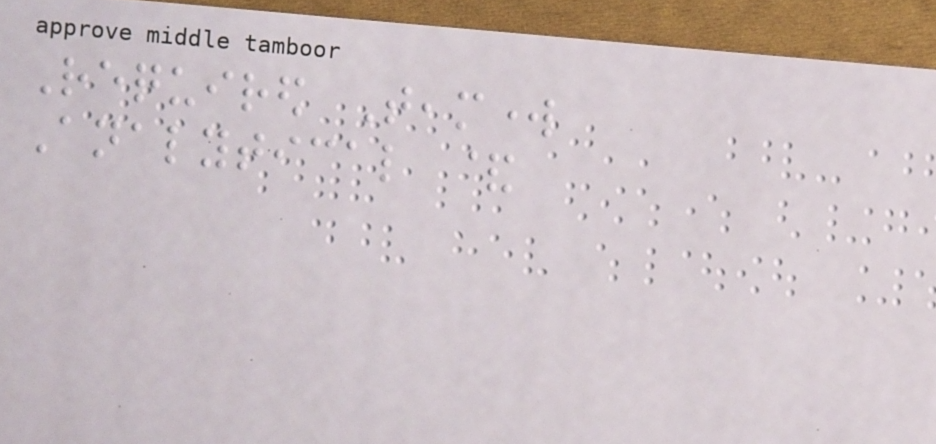Required Teamwork
Analytical &
